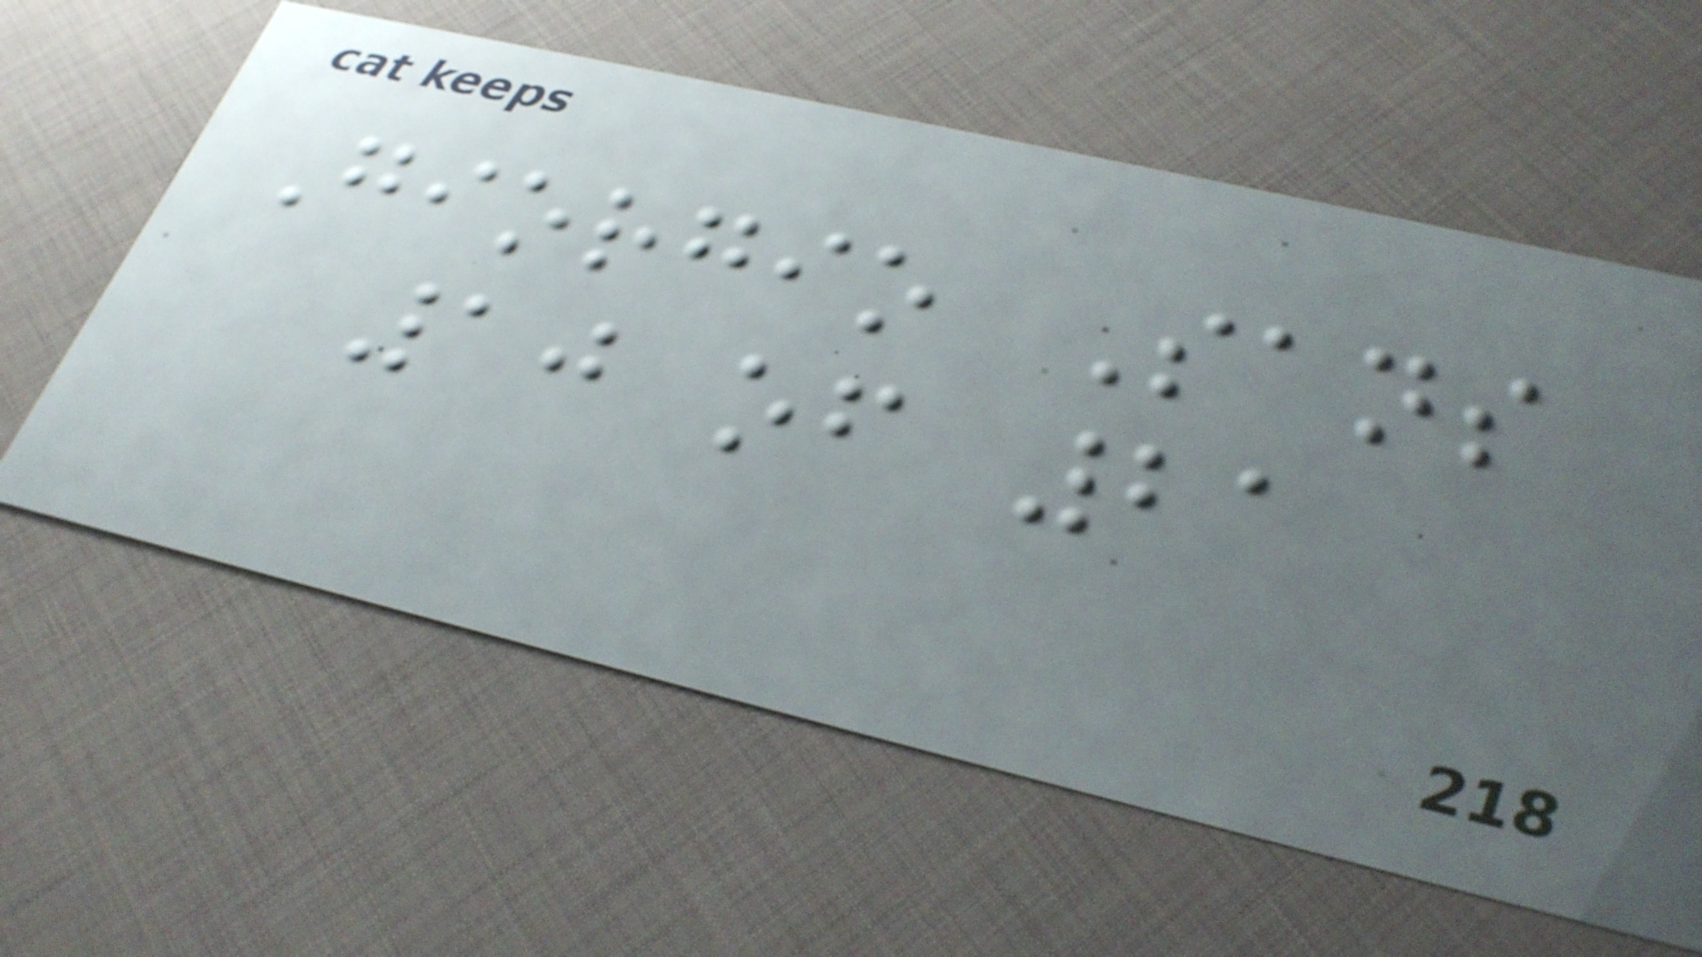Giorgio Sans
10 of 21
